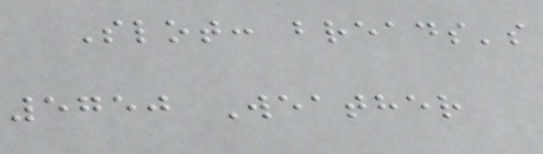Slot: breads's
5750 Weather
